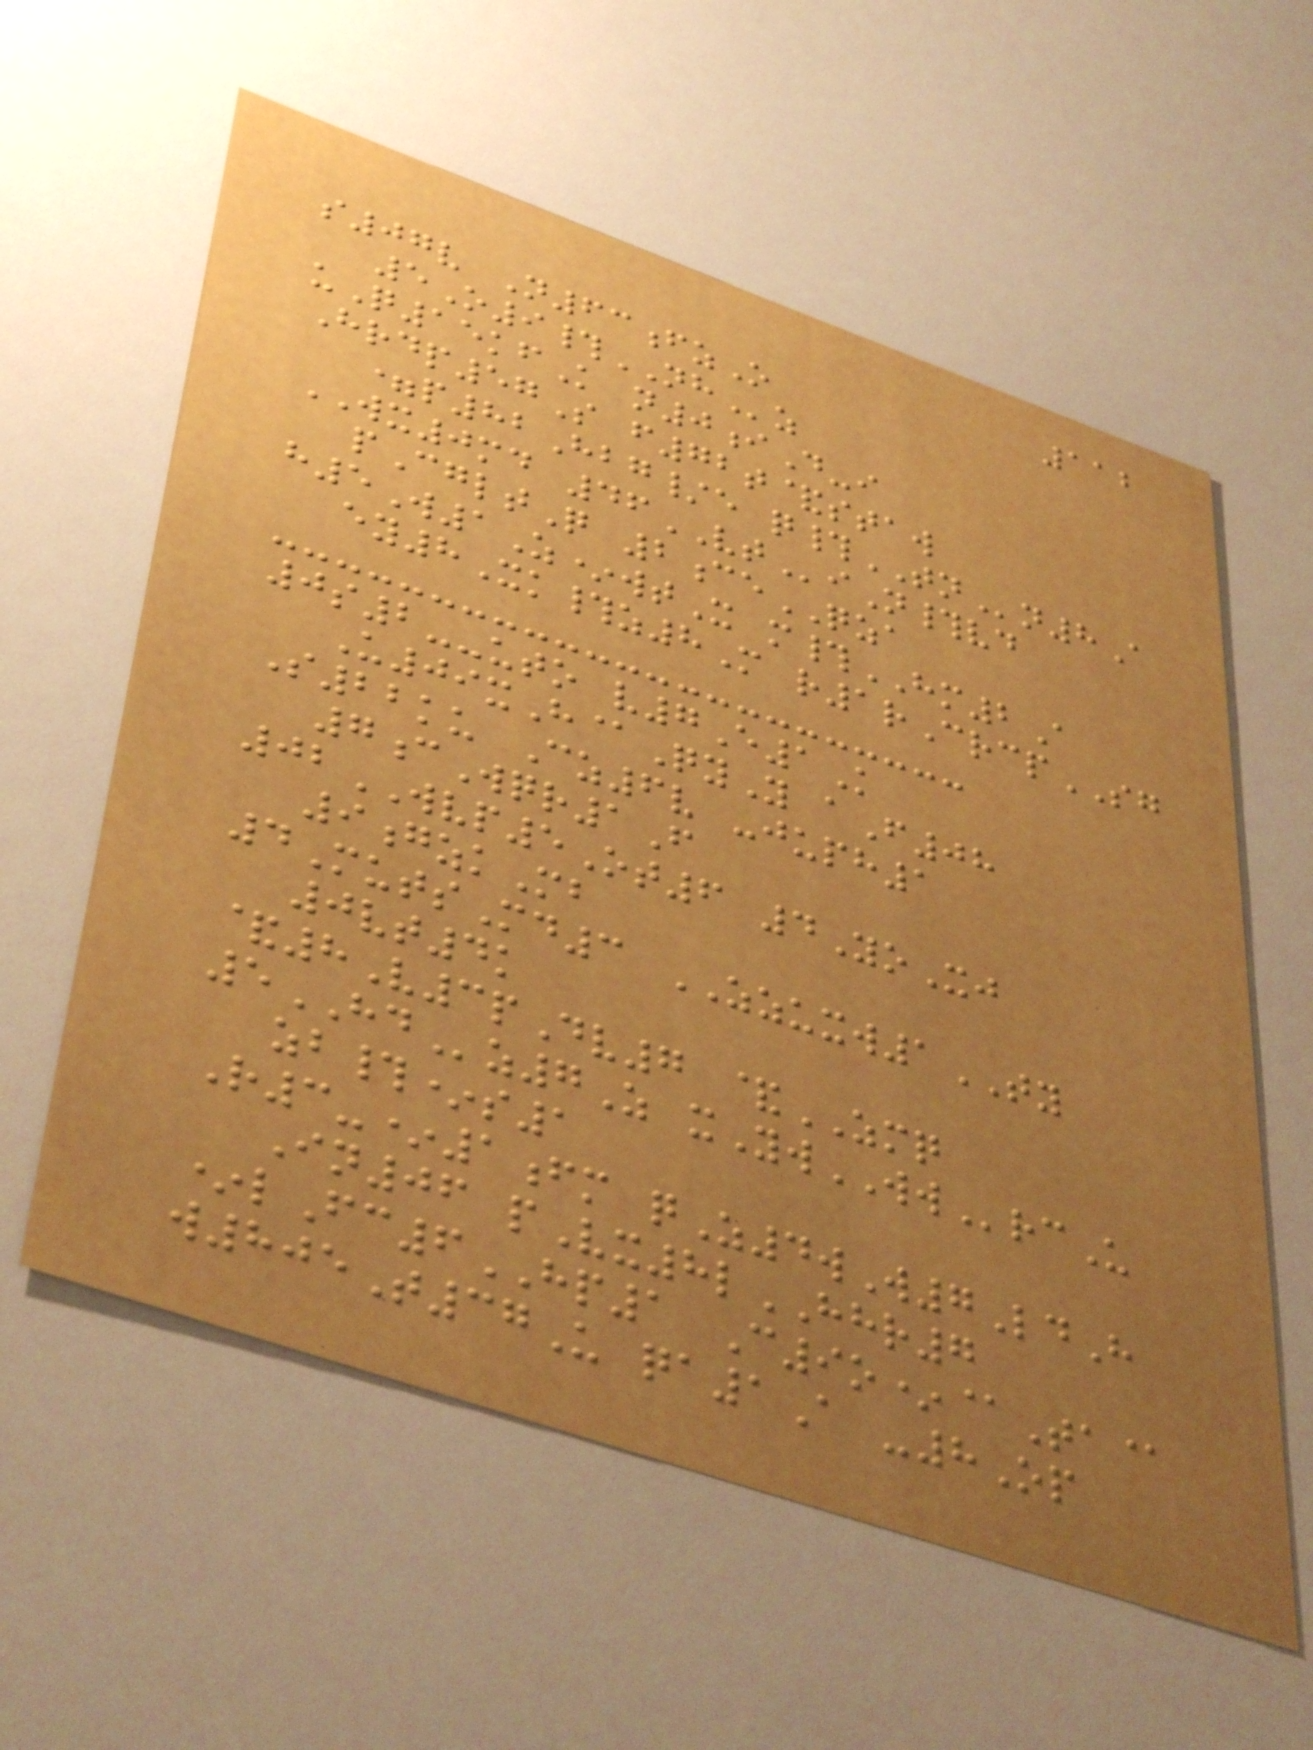112
s07v N63fzO
5O9#NHz
uQ15kfK n0iD-i
Hrdp57S f72t&staw
=p82Hbg/e q#TNn8A
WX0md 46VTiN#vd
pCgltQ 2ceQZA
h5W1Z*wtX m#HM2A
ey8Xk#z8M r1rCrcpSG
0s2--uto v7E1K
U09xH@QyY aF08
S22ku Cz6v -juph1
7cWqr1F
02WVP5Ot6 4YoXj
9gzkMb
4MutsMd3 ZZUXW1TY
0vt4k
&8V3pDv7 &ZMQ
5HDz7Z xYwWWrcU
zb#*s1
R3-*1fm qZ4wW7LdH
In06 pVx8lHHR7
*lFc6HP1 C9o*@Ta@
w805T37U qa1A -8Op
